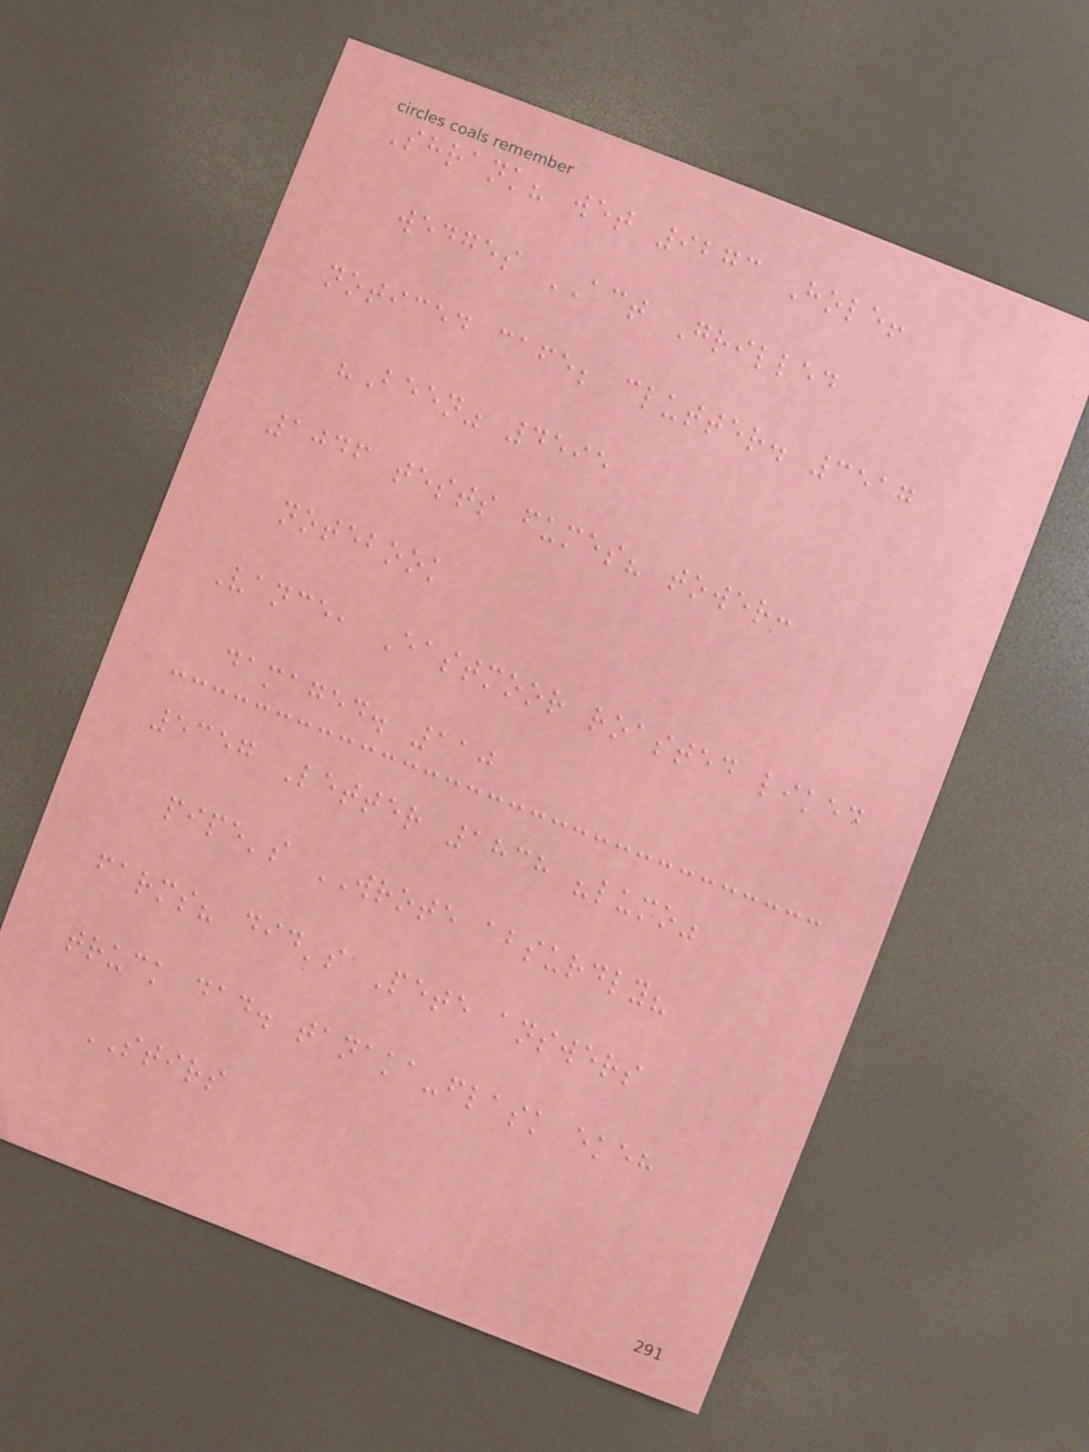Shrank? wet 9273 Hole!
wedges ACT Grilled
noticed cafe; clutter. 3517
"Been" 4595
1046 tests fumes? tower:
notebook
Vance, Eastmoor roasted liked
damaged. 110
5357 Letter 1838 "lumo"
pipe's WROTE absurdly?
farms? did's Pete answers
truck dad. tanaka-flask ekeh
STIRS
